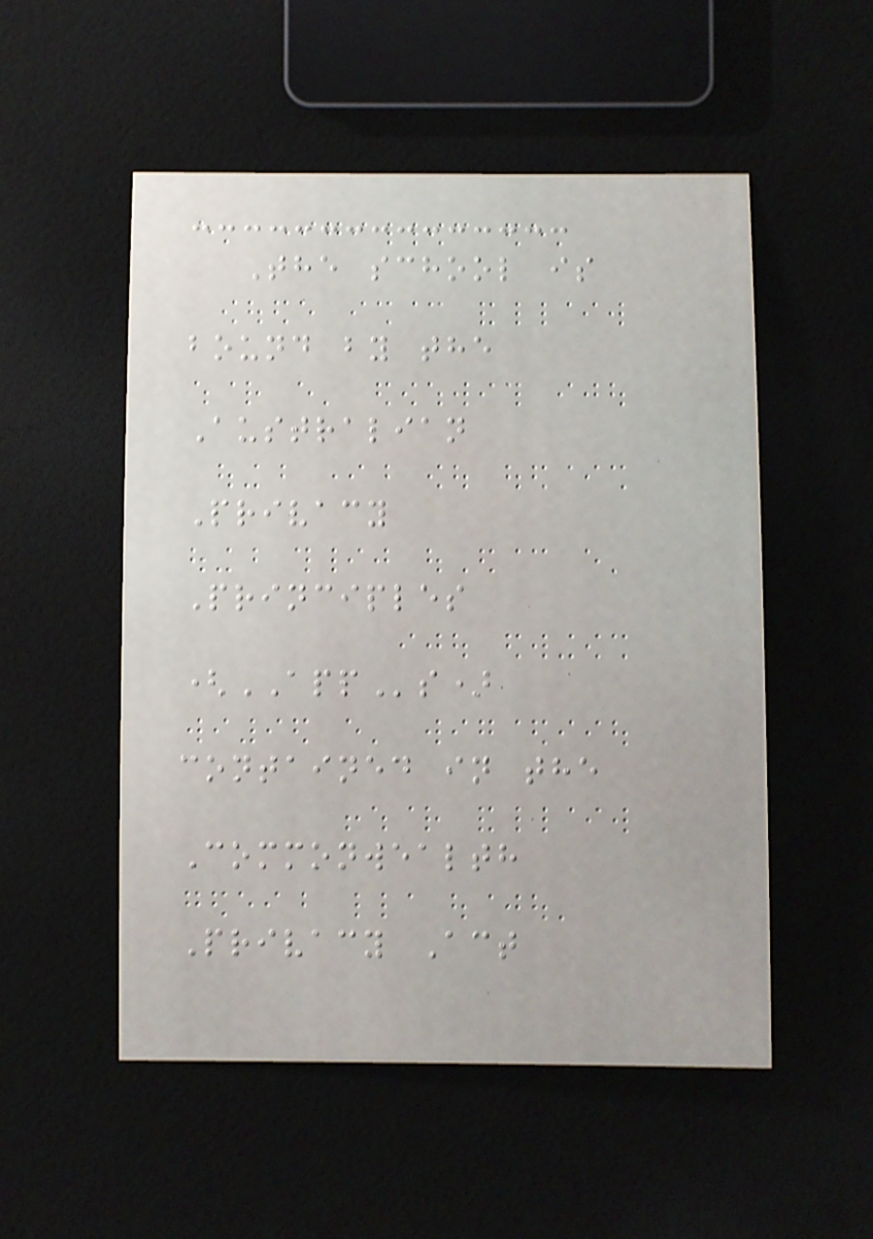The school is
bound by the
Australian
Privacy
Principles
(APPs)
contained in the
Commonwealth
Privacy Act
